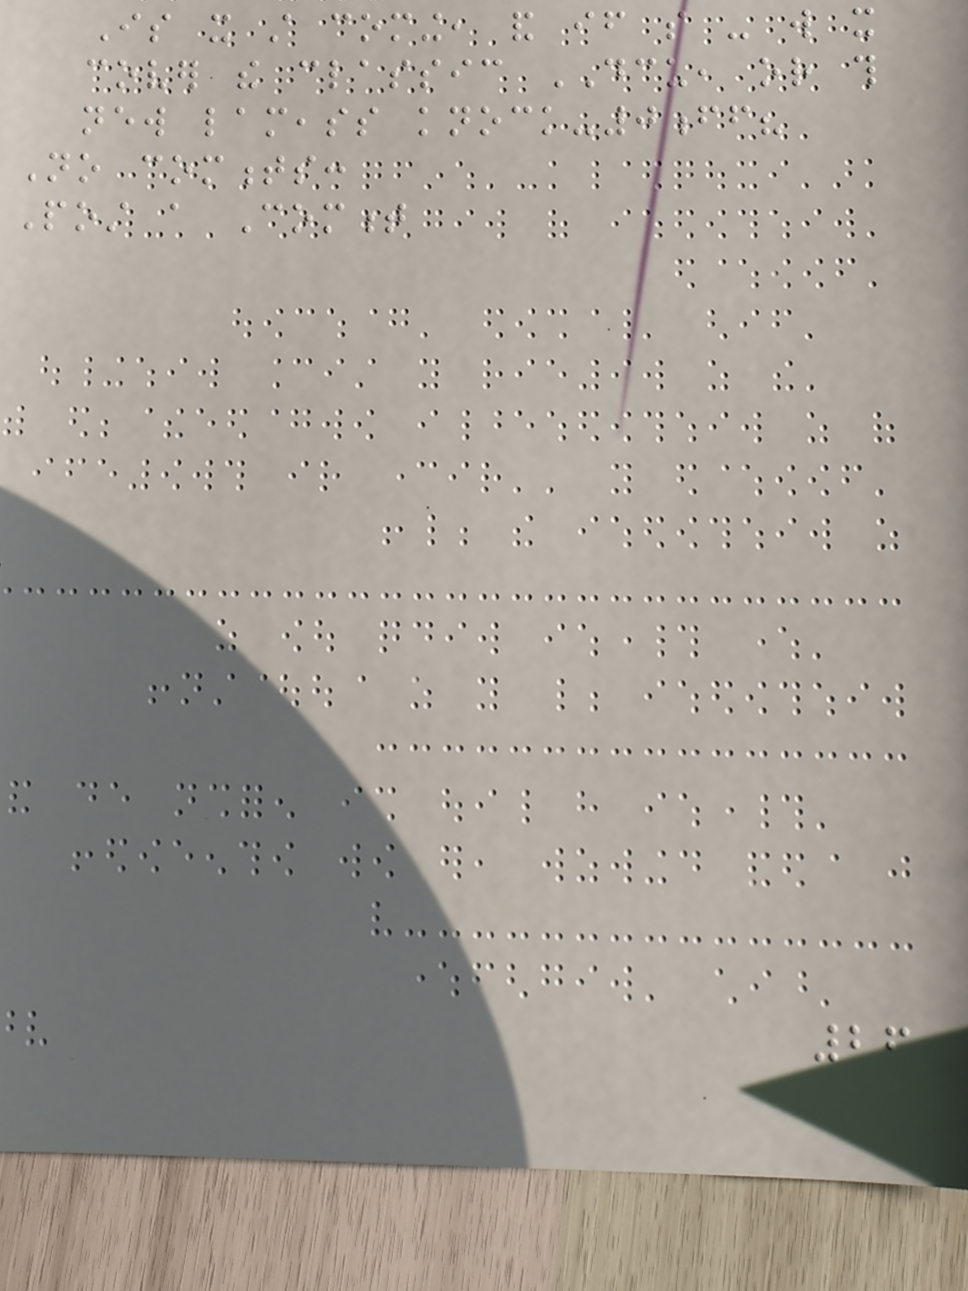Is it still coming, and if so - will it
cover the classic DCU, or this
new lameass knock-0ff?
No comments:
Post a Comment
26
